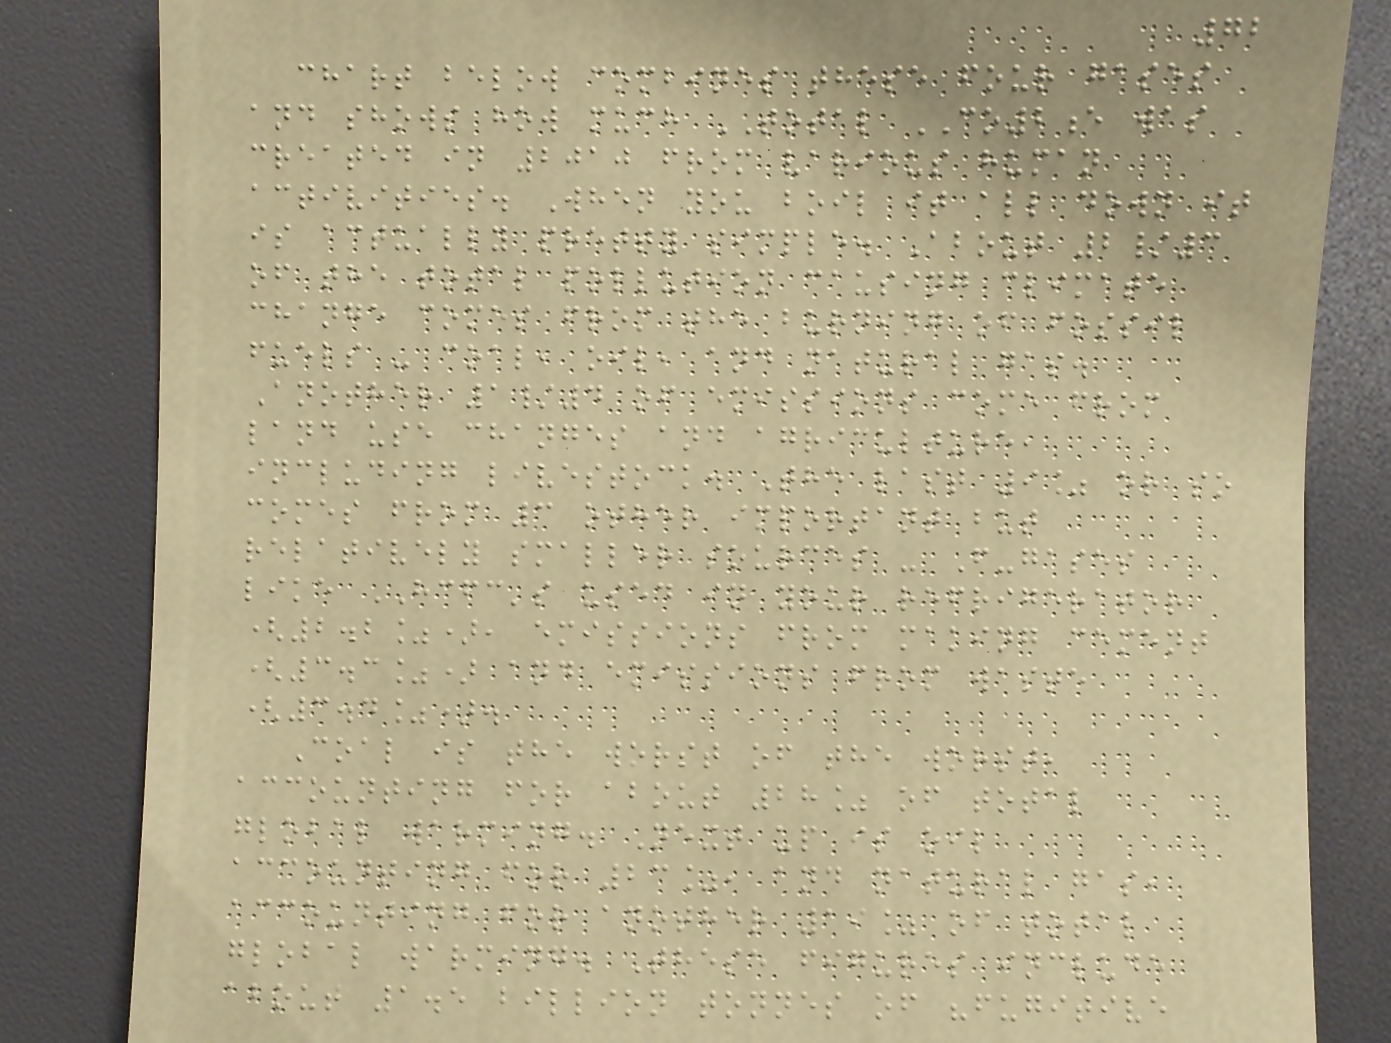72
chart below combines these four gases
and shows how much TOTAL CO2e was
created in 2010 from various human
activities. When you boil it all down it
is actually pretty simple. About 2/3
of the total pollution causing climate
change comes from the burning of fossil
fuels - coal, oil, and natural gas.
Another 1/4 of emissions come from
land use changes and agriculture,
including livestock. The last 9% or so
comes from 3 other important but
relatively smaller sources - F-gases
like HCFC's used in your refrigerator
(2.2%), emissions from making cement
(3.3%) and emissions from waste
(3.4%).
Coal is the worst of the worst,
accounting for about 28% of total
global warming. Next up is oil
accounting for 23%, and natural gas,
accounting for another 19% of total
global warming. These figures include
about 1.5 billion tonnes of "fugitive
